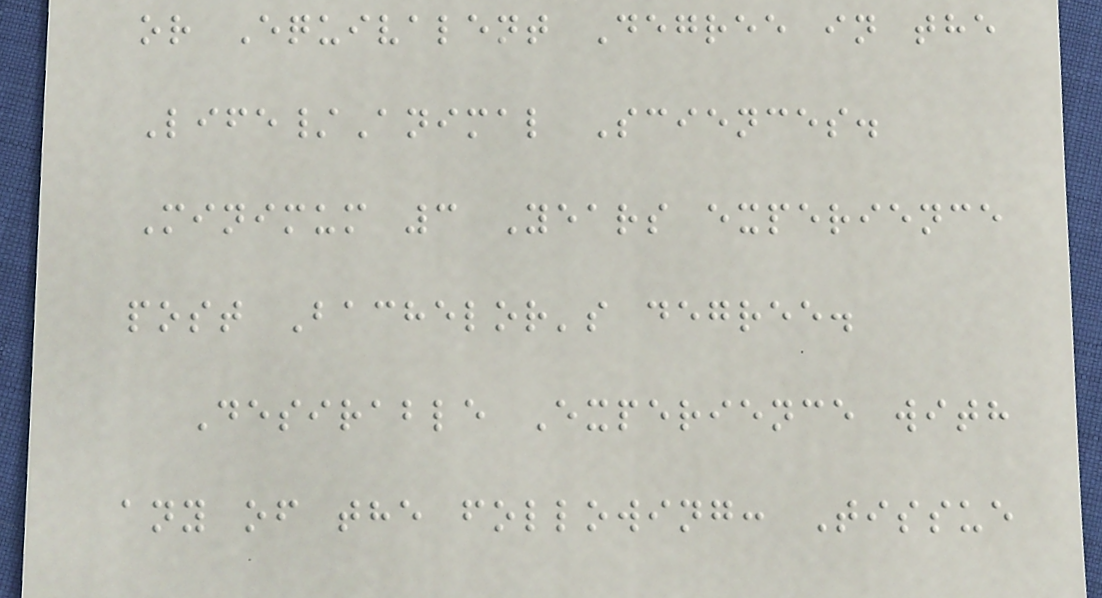or Equivalent Degree in the
Life/Animal Sciences.
Minimum 3 Years experience
post Bachelor's degree.
Desirable Experience with
any of the following: Tissue
